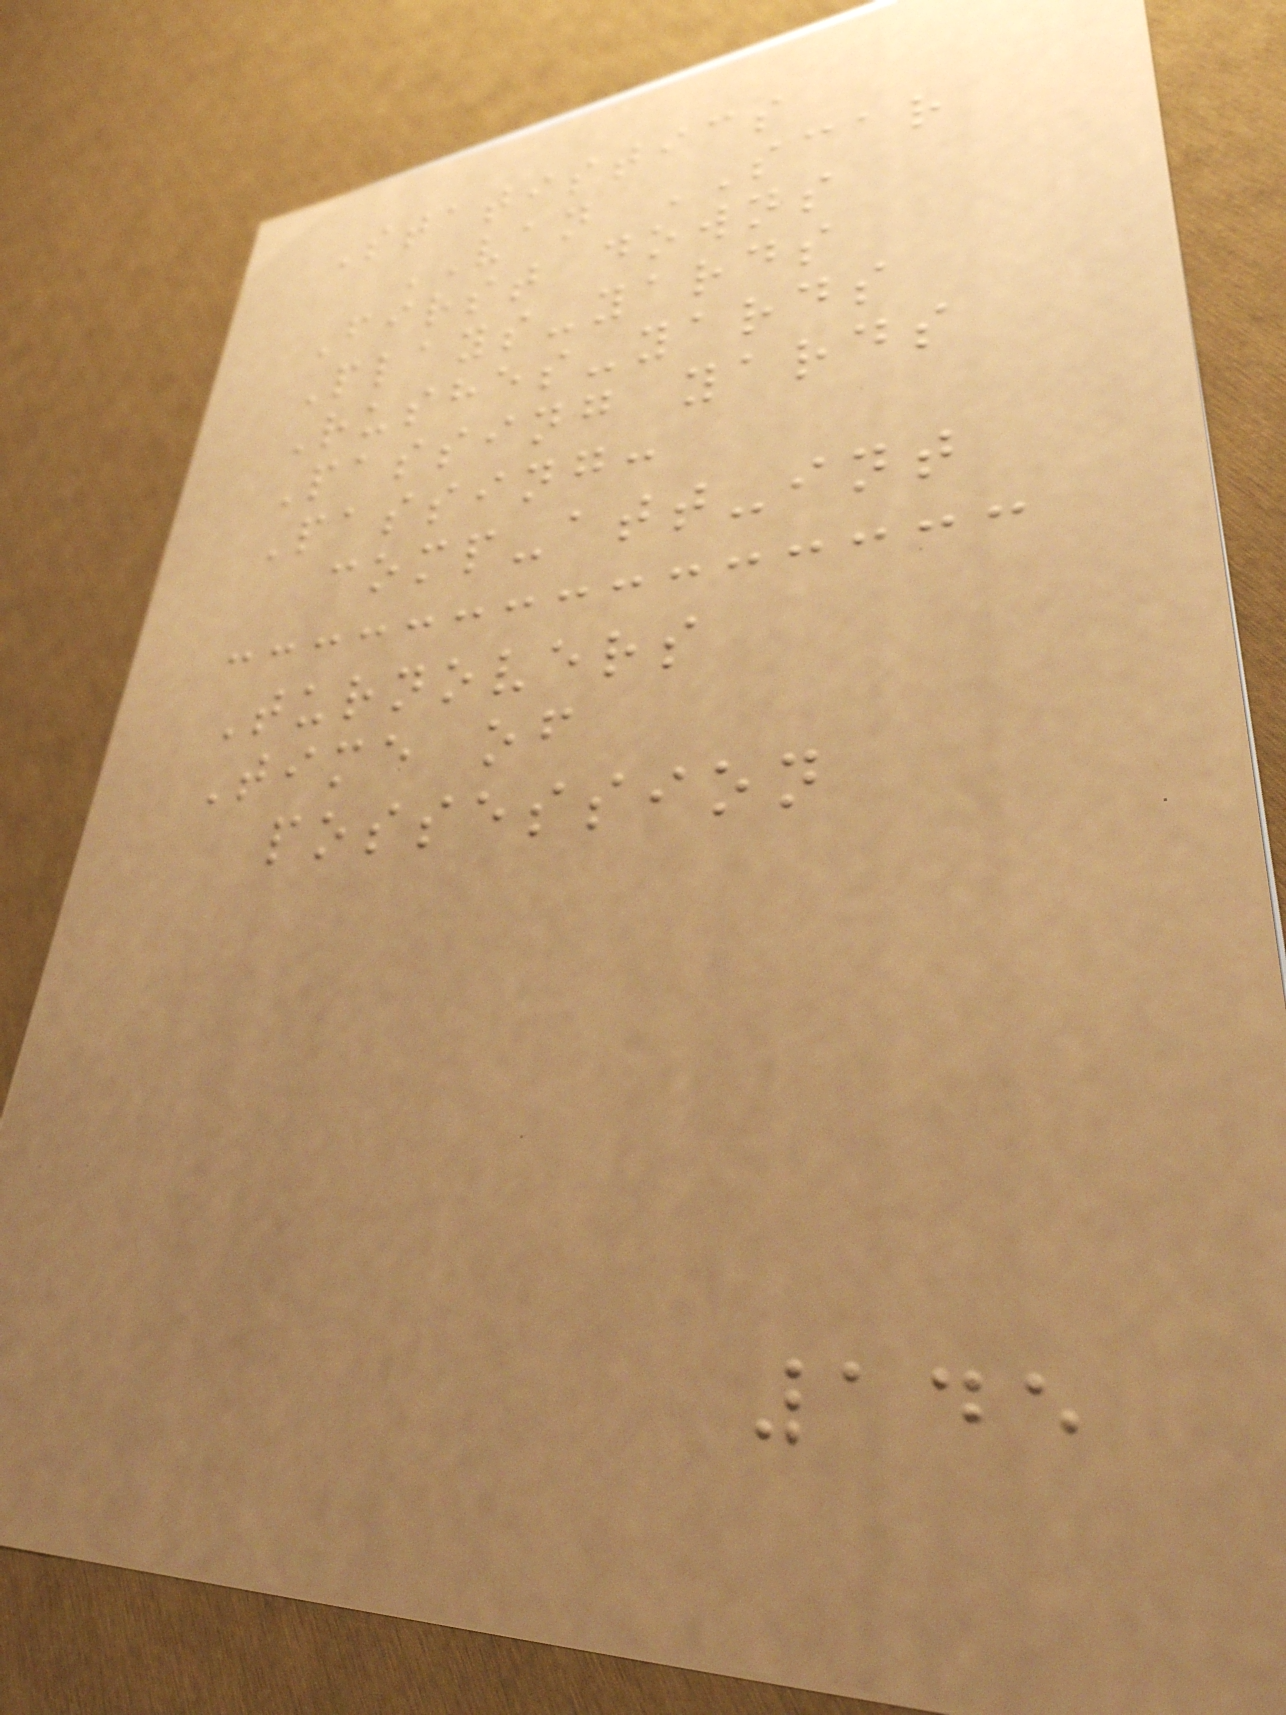Statistics
VAN SCAR
First downs
Plays-yards
Rushes-yards
Passing yards
Passing:
comp-att-int
Turnovers
Time of
possession
145
